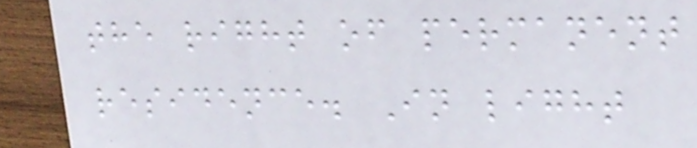the right of permanent
residence. In light
